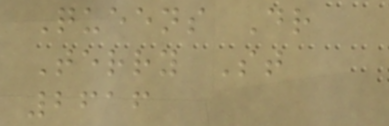Queens Dr
Terry St
2616
